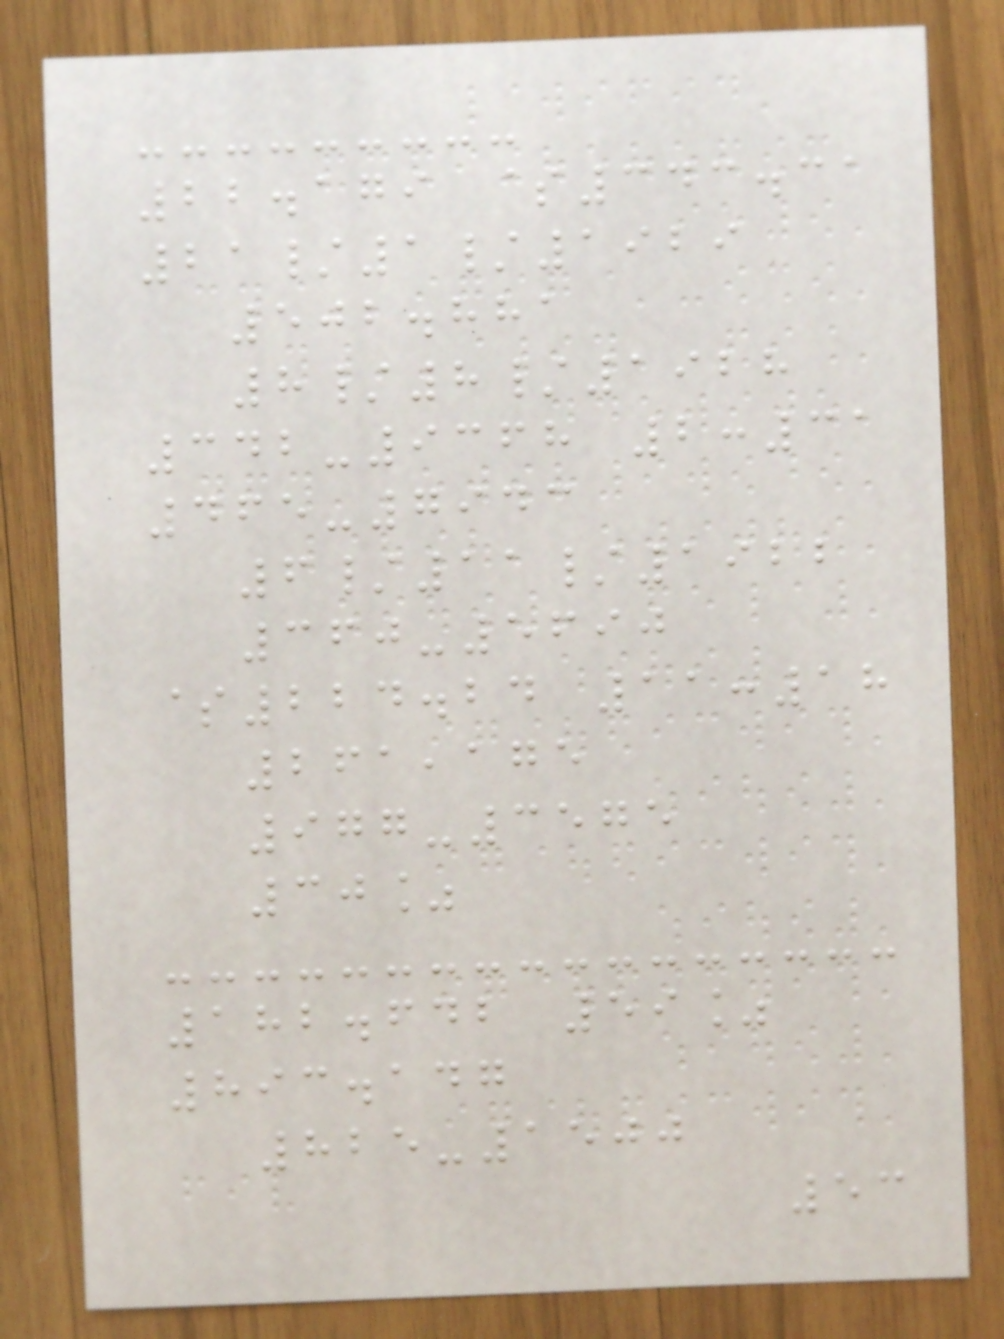22.179 $343.31
21/1/1929
502.881
8/8/1928
342-9368 2:31
465-7943
6/11/1922
360-5690
$224.24 11:18
261,175
977-3575
30%
182.642 59%
893.147
825-1500
53
